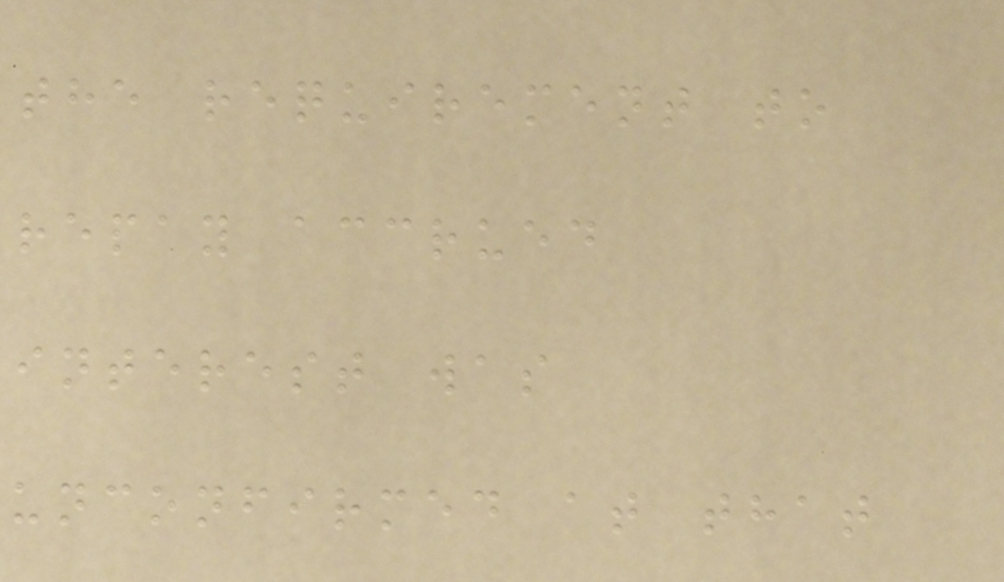the requirement to
repay accrued
interest was
unconfirmed at that
